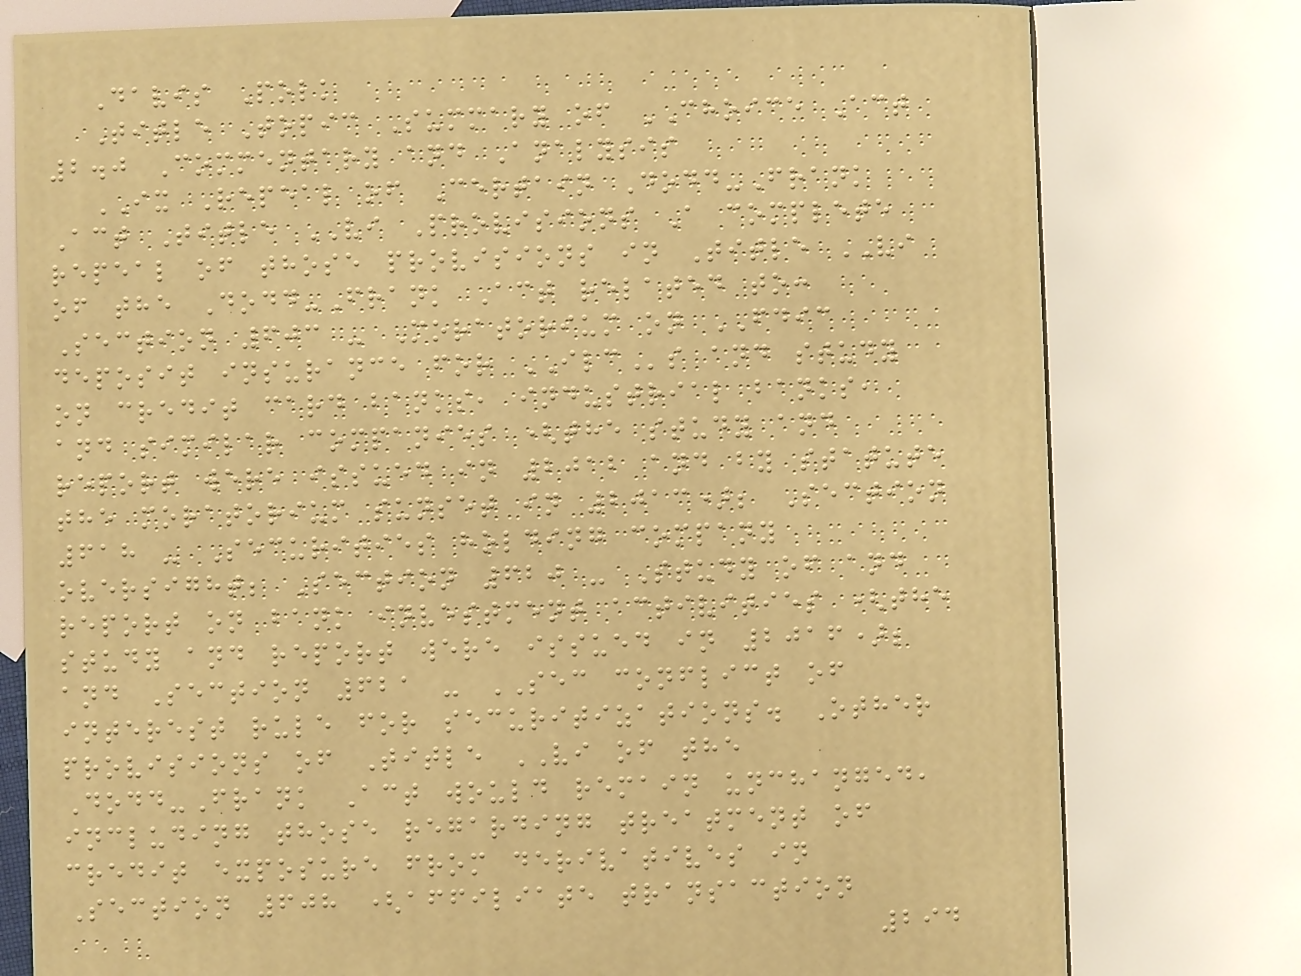Davis Polk
Title Topic Summary of CHOICE Act
2.0 Commentary and Analysis
IX Repeal of Certain Dodd-Frank
Act Title VI Provisions A complete
repeal of those provisions in Title VI
of the Dodd-Frank Act related to:
Section 603 - Moratorium on FDIC
deposit insurance for ILCs and study
on credit card banks, industrial banks,
and similar companies (the study and
report were issued in 2012 and by statute
the moratorium sunset in 2013); Section
618 - Securities holding company
oversight; Section 620 - Study of and
report on bank investment activities (the
study and report were issued in 2016);
and Section 621 - SEC conflict of
interest rule for securitizations. Other
provisions of Title VI of the
Dodd-Frank Act would remain unchanged,
including those regarding treatment of
credit exposure from derivatives in
Section 608 (affiliate transaction
294
